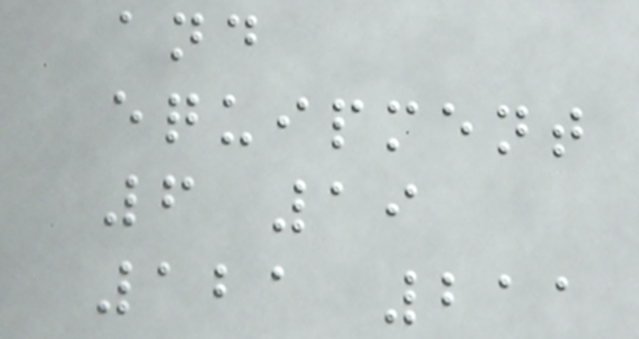and
equipment
6 19
121 211
